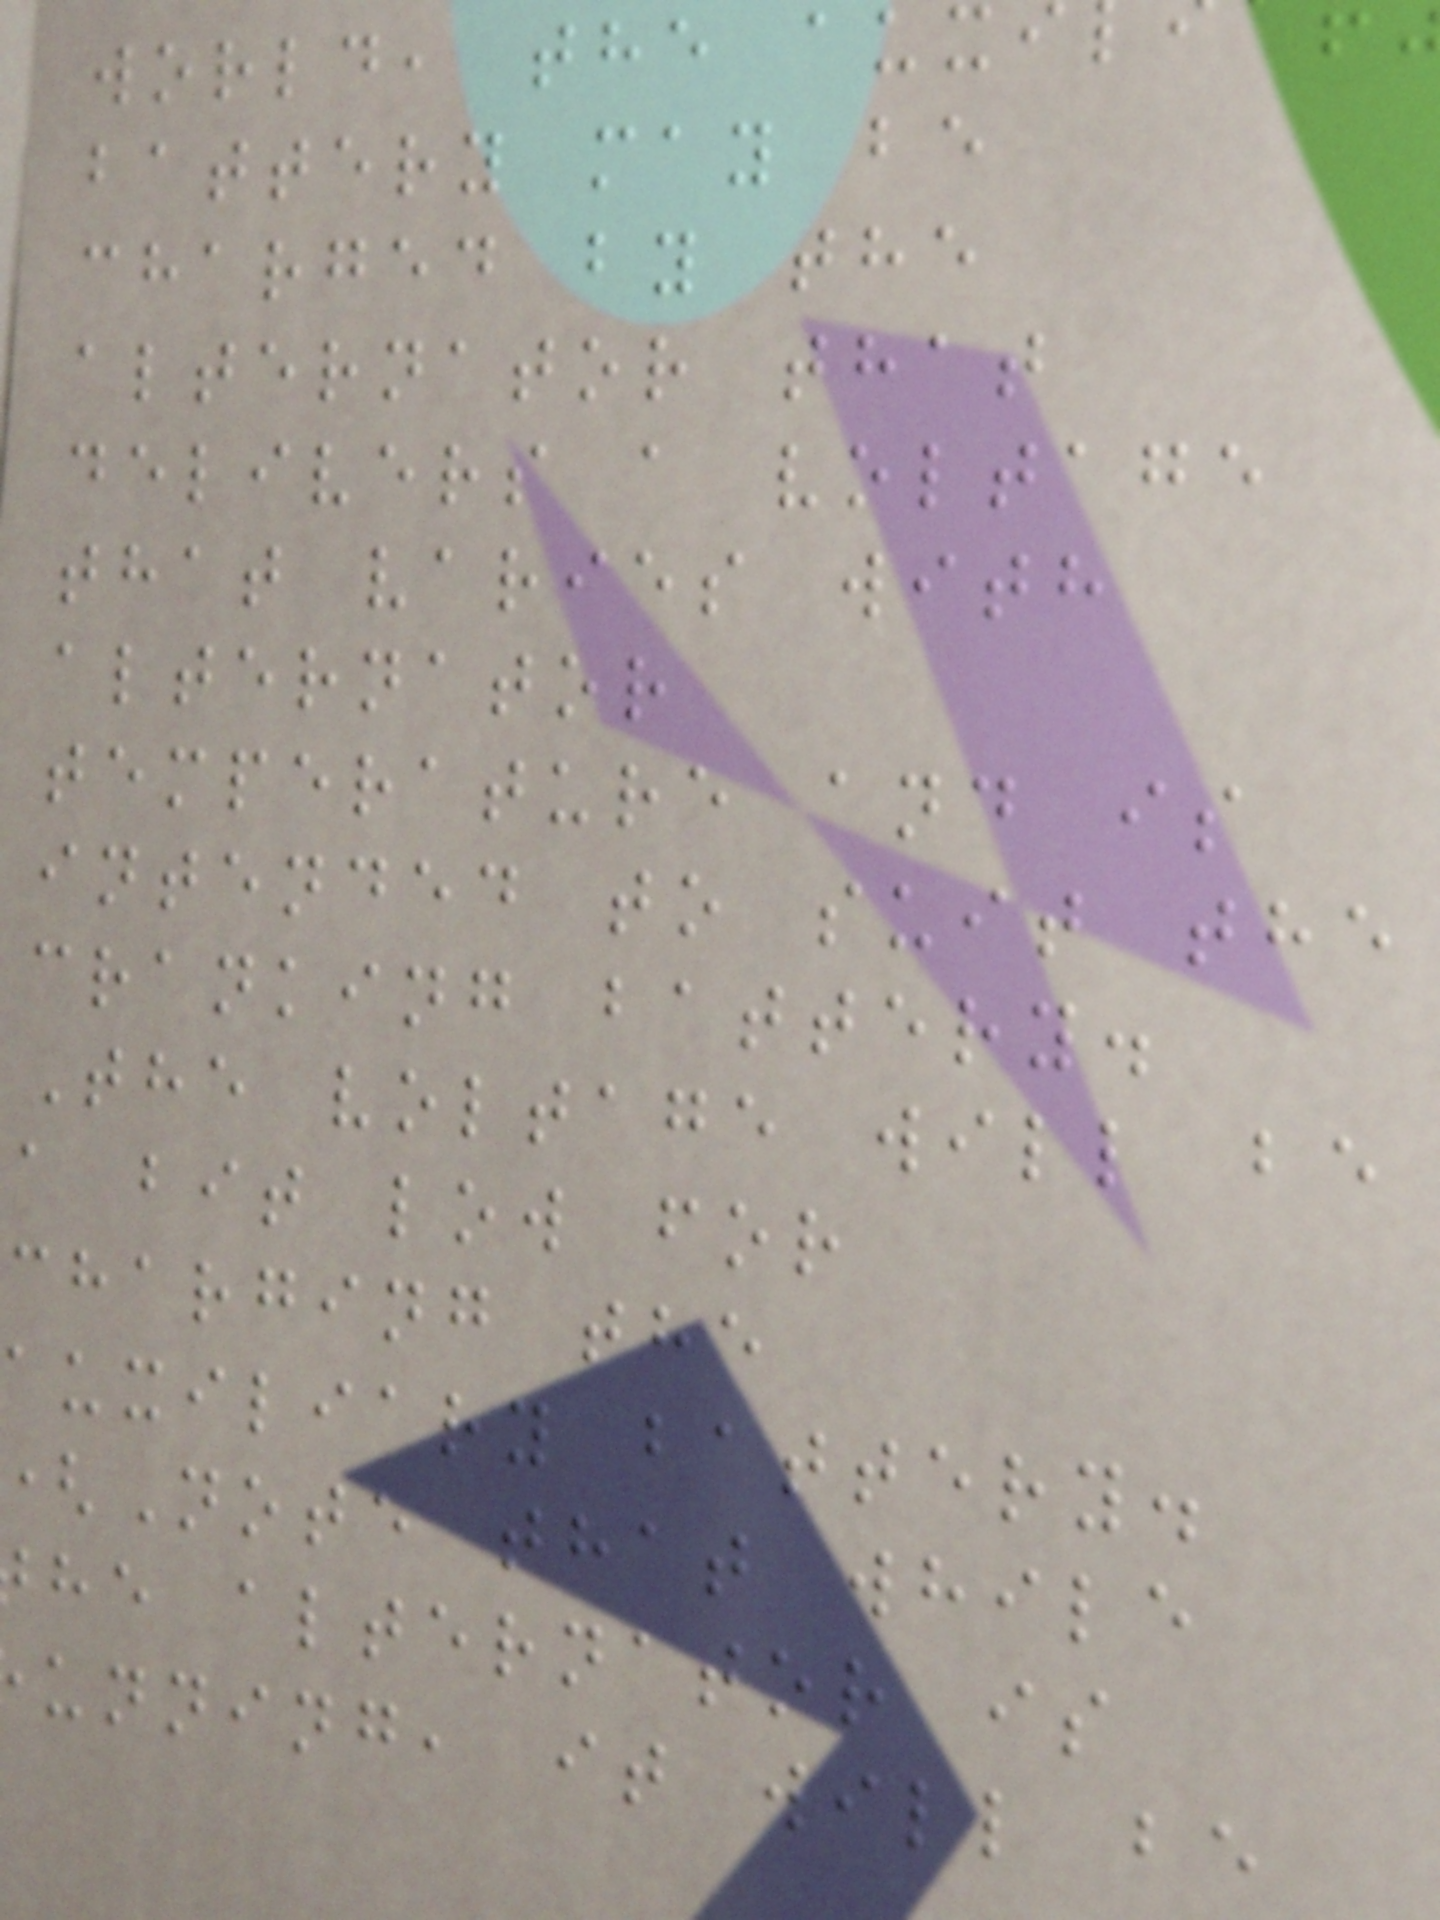world, the aux
battery may be
charged by the
alternator that
delivers a voltage
that varies with
alternator
temperature and is
intended to suit the
cranking battery.
The voltage will be
a bit low for
charging the
auxiliary battery.
Note that while
he alternator is
unning, it will be
